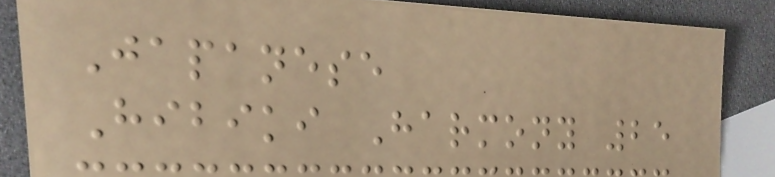Japanese
Hibiki Harmony 25
